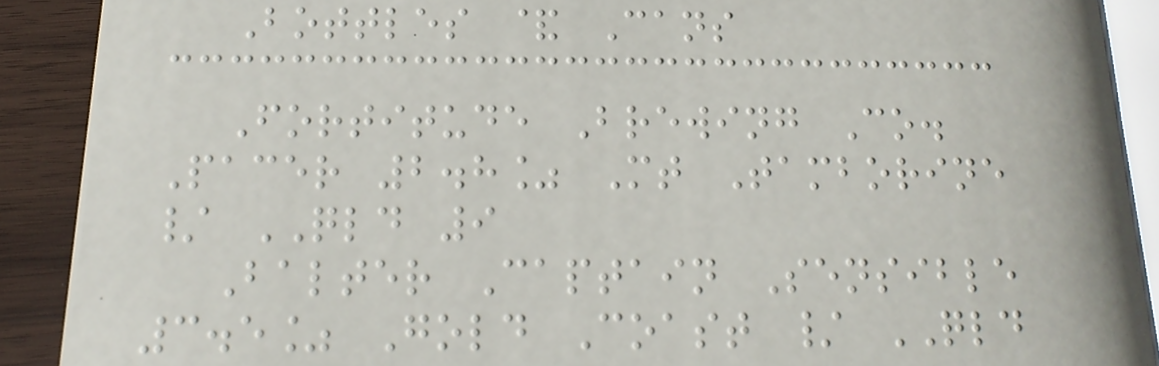Bottles & Cans
Fortitude Brewing Co.
Pacer 2.8% Mt Tamborine
/ QLD 9
Balter Captain Sensible
3.5% Gold Coast / QLD
